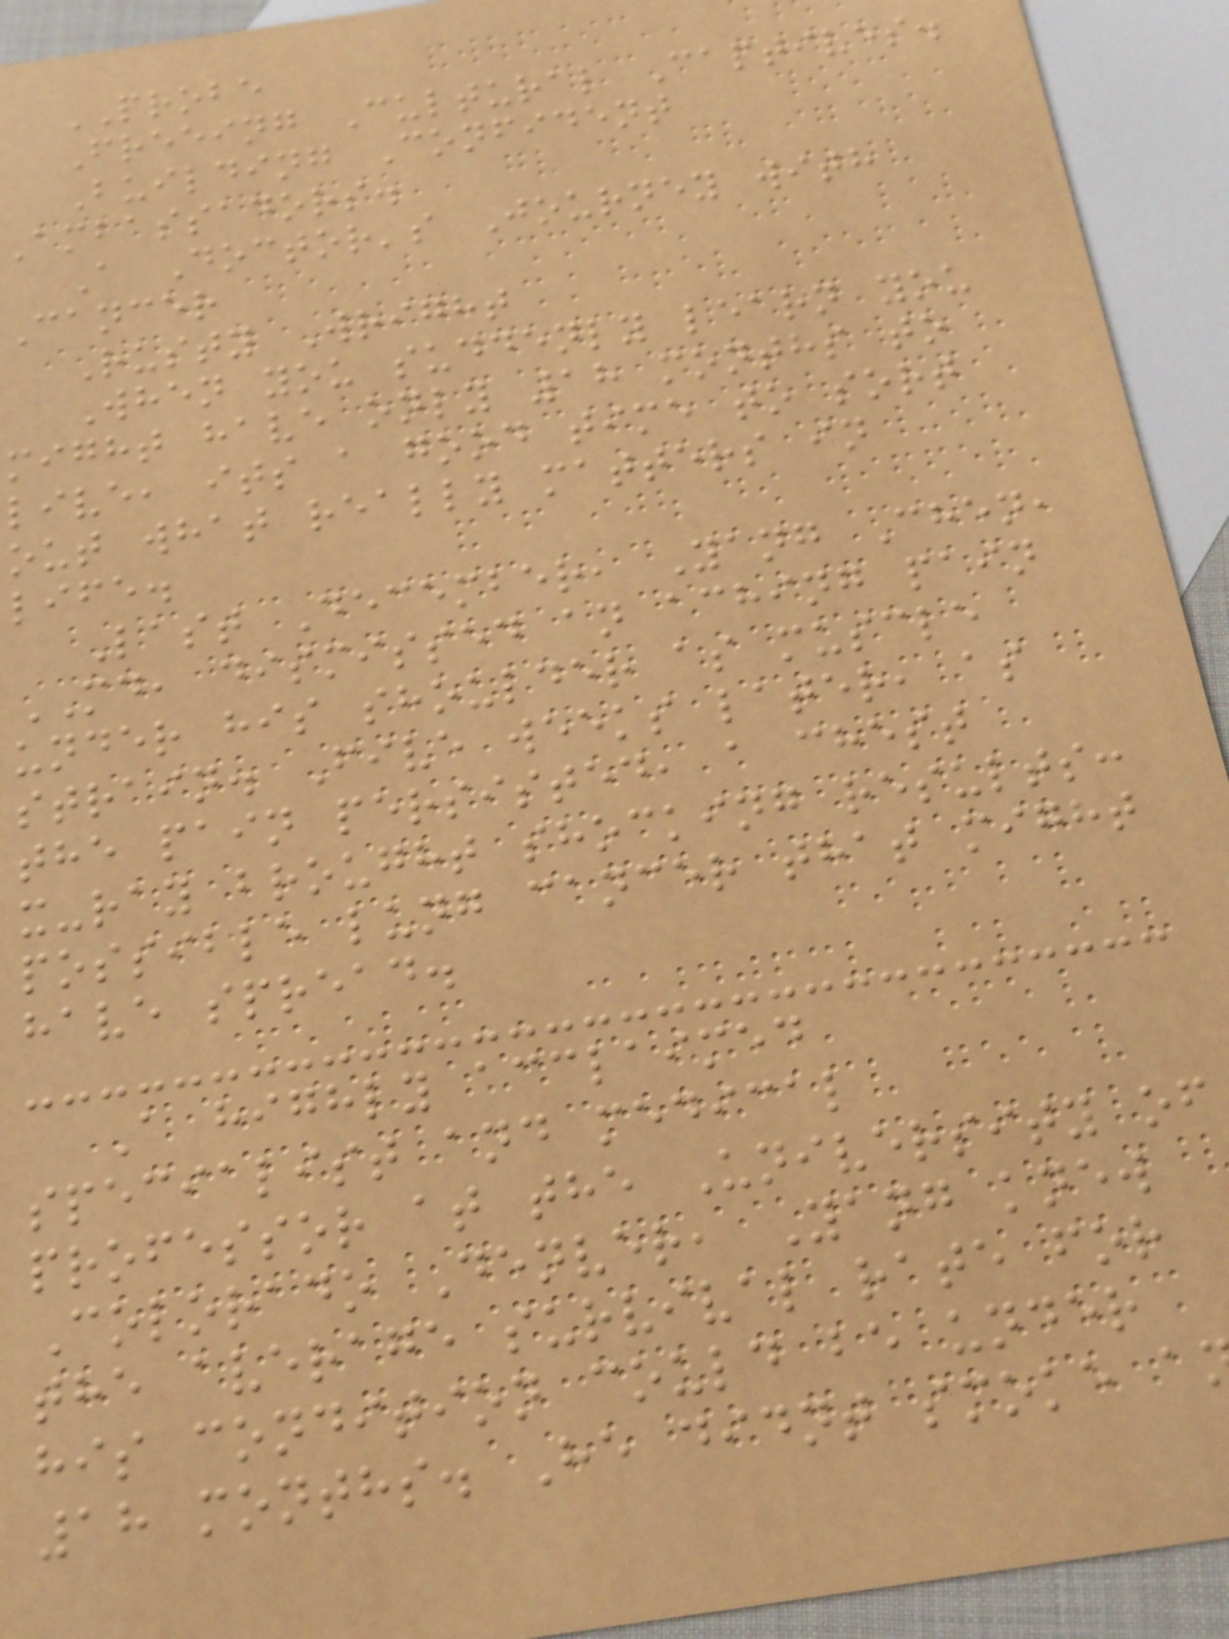PROBE
Freeing Cultural Captives.
Building Confident
ambassadors.
A Doctor's Journey with
Cancer
Rusty Wright
When you suddenly learn you
might have only 18 months to
live, its a good time to sort
out what really matters in
life.
Last December, Yang Chen,
MD, dismissed an aching pain
under his shoulder as muscle
strain. Five weeks later, as
the pain persisted, a chest
x-ray brought shocking results:
possible lung cancer that might
have spread.
A highly acclaimed
specialist and medical
professor at the University of
Colorado Denver, Yang knew
the average survival rate for
his condition could be under
18 months. He didnt smoke a
